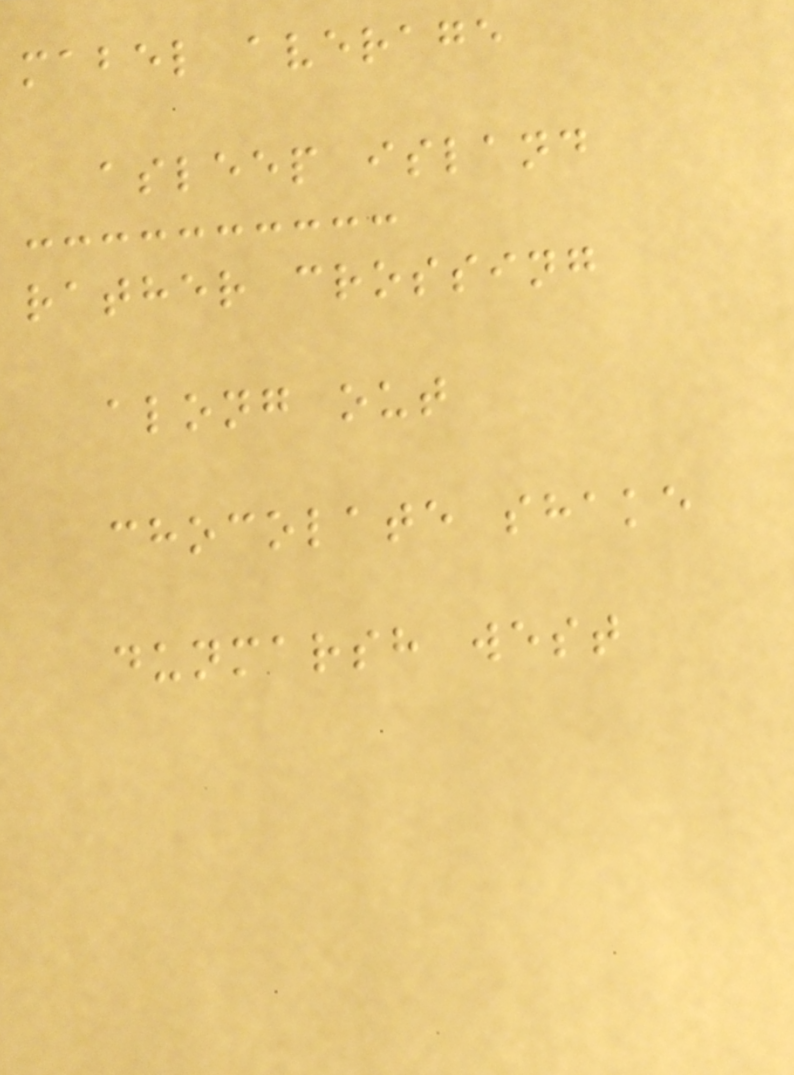mabel average
asleep island
rather crossing
along out
chocolate shake
dunmarsh west
